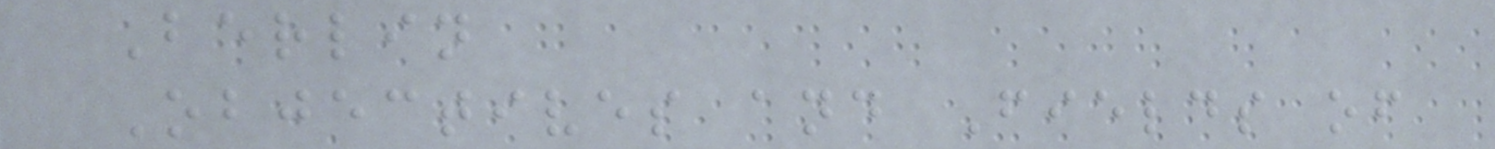Berlin
Objectives and Fields of
